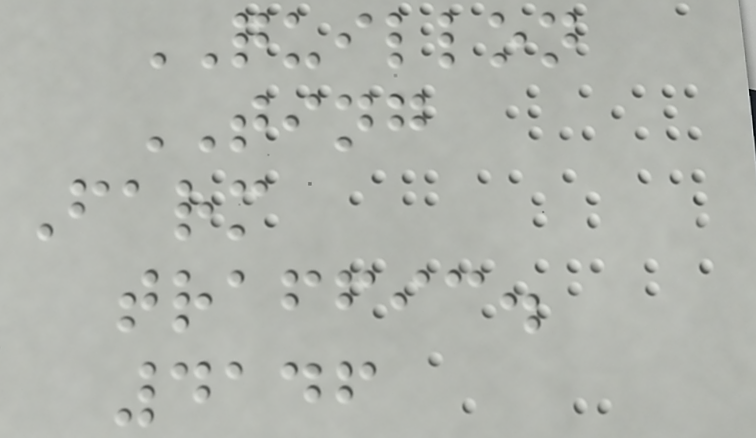QUILLON
TING
Farm
traffic.
4146
